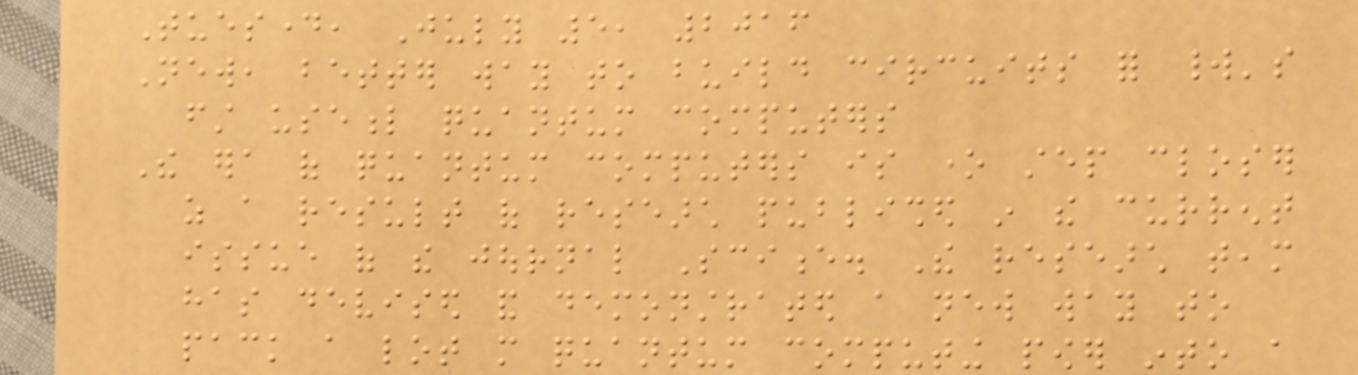Tuesday, July 5, 2016
New, better way to build circuits for world's
first useful quantum computers
The era of quantum computers is one step closer
as a result of research published in the current
issue of the journal Science. The research team
has devised and demonstrated a new way to
pack a lot more quantum computing power into a
